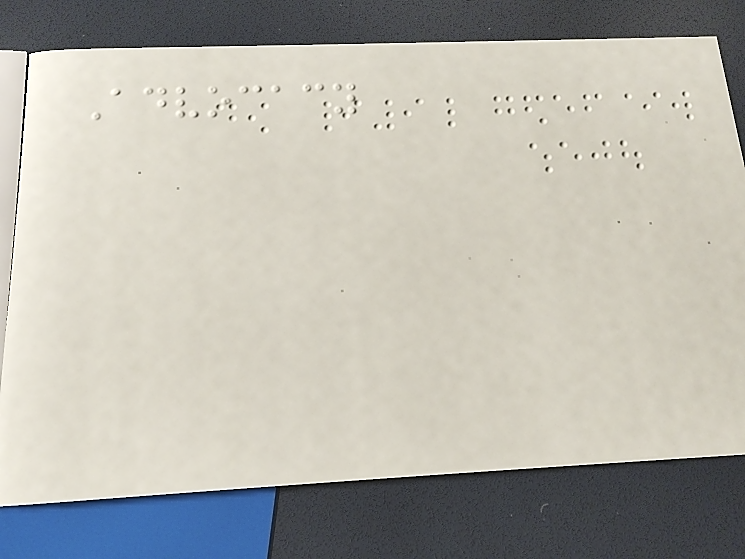Advocacy
